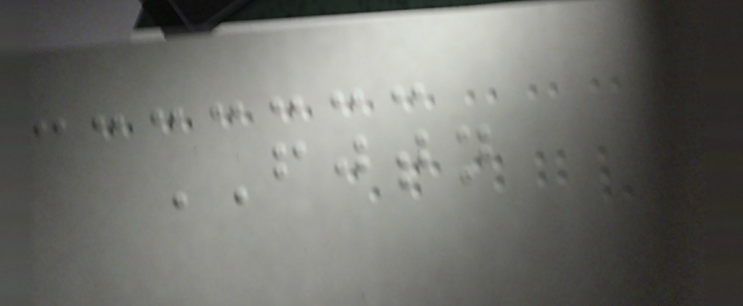FJTN
